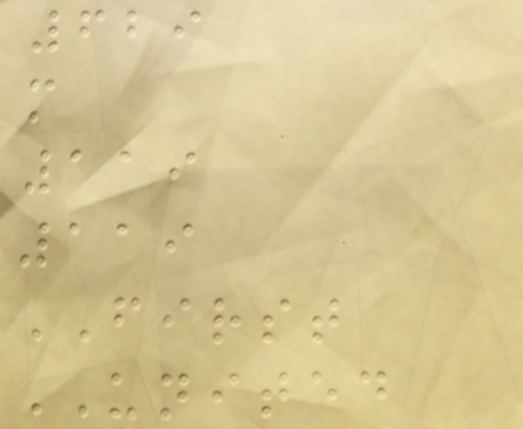629
m
119
119
FIRST
UNITED
